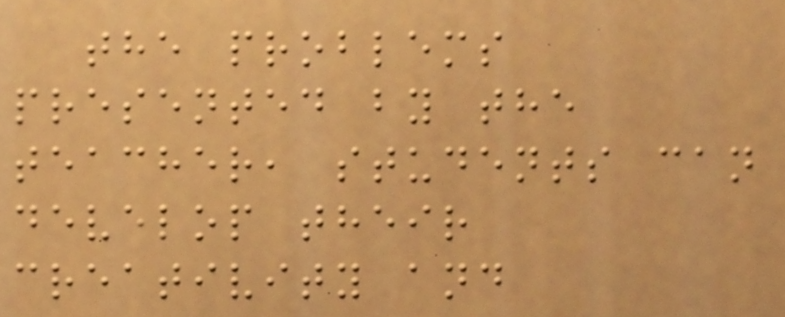the problems
presented by the
teacher, students can
develop their
creativity and
